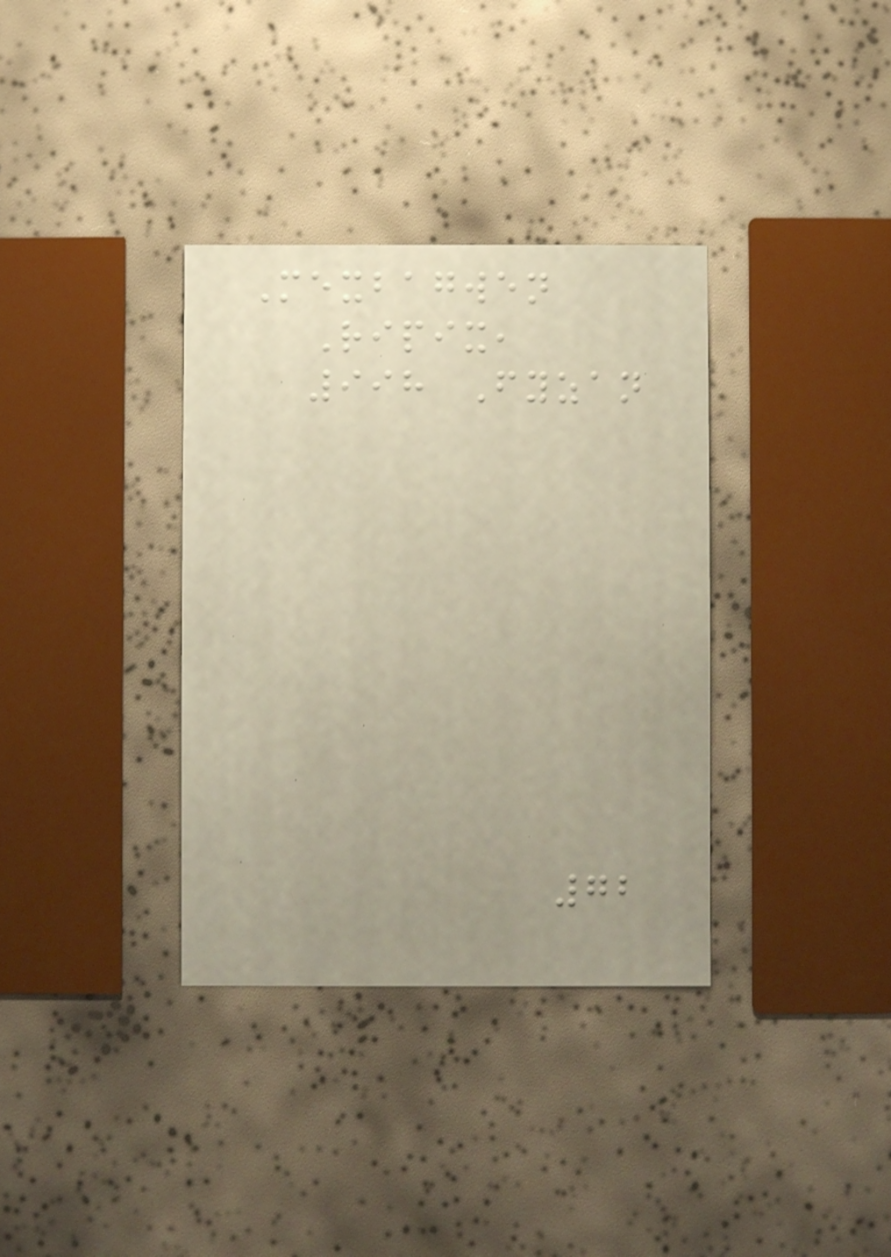Mexbagwen
Ripix,
998 Fyzan
72
